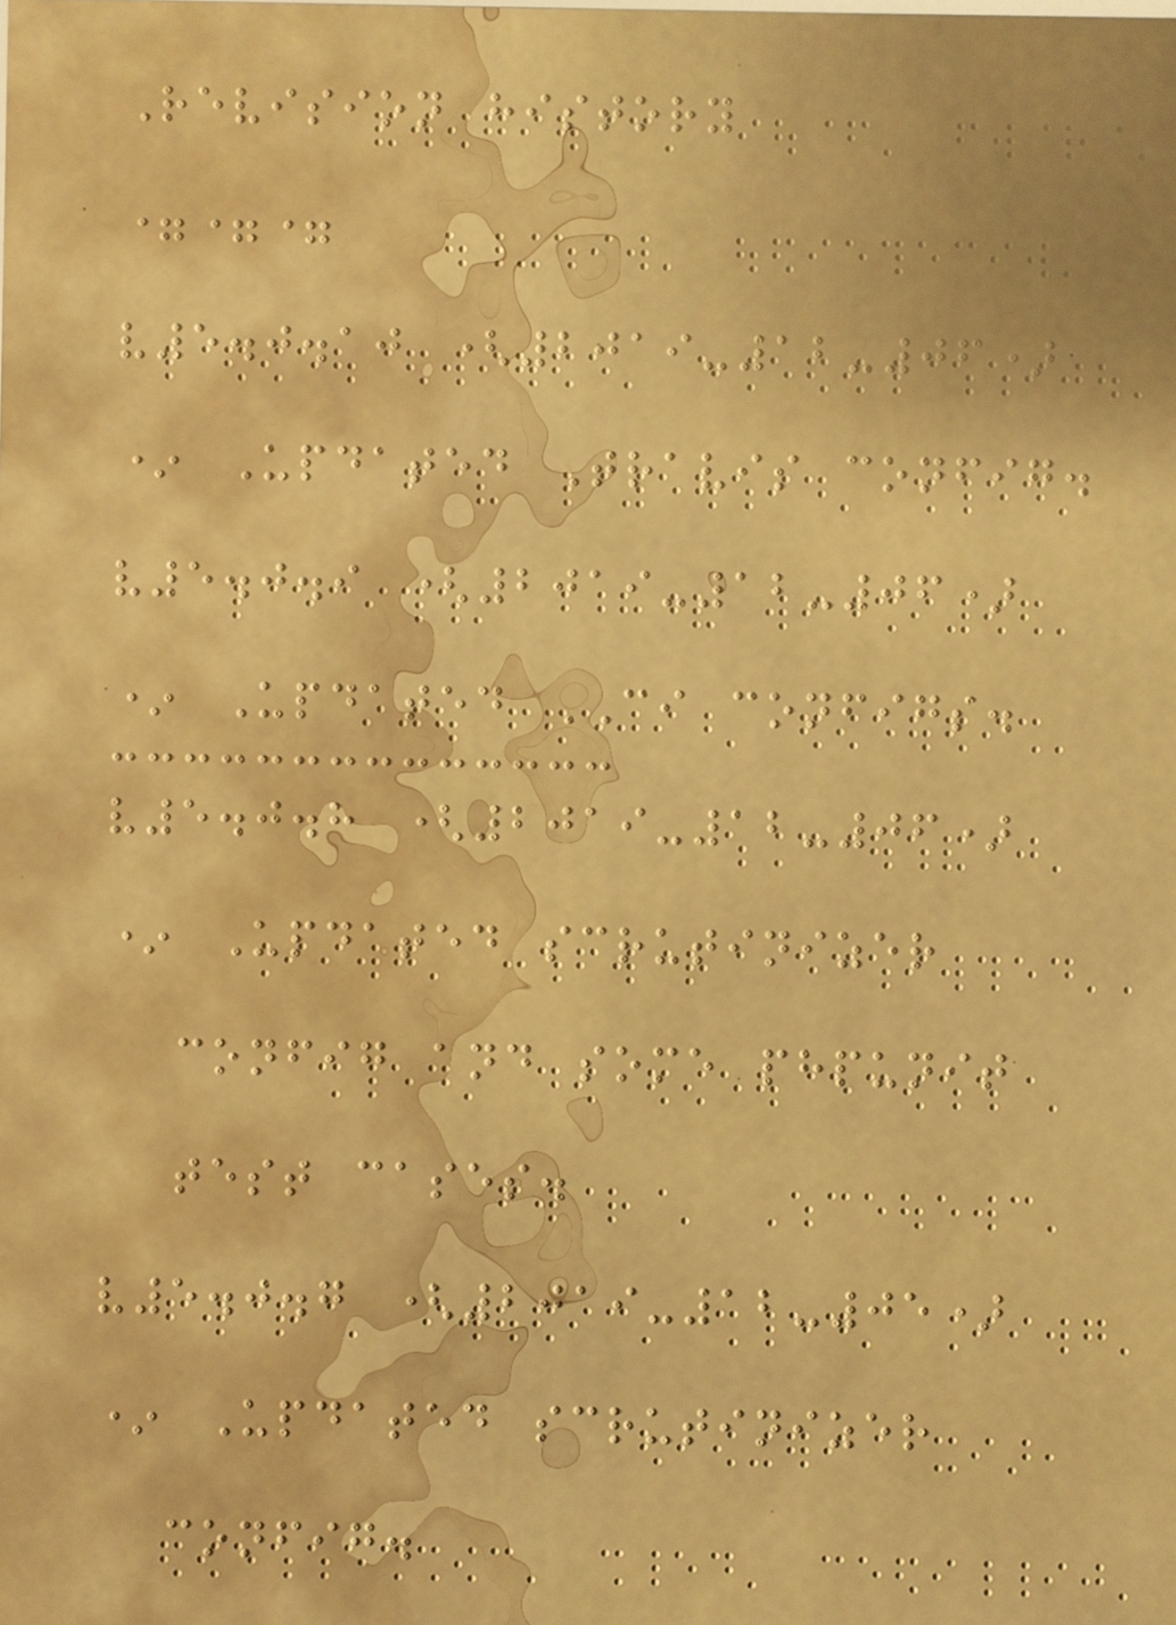Revision history
===
v5.0.10 (2019-12-06)
* Updated Travis config.
v5.0.9 (2019-12-06)
* Updated CI configs.
v5.0.8 (2019-12-06)
* Updated scrutinizer
config and some phpunit
test cases.
v5.0.7 (2019-12-05)
* Updated scrutinizer
config.
